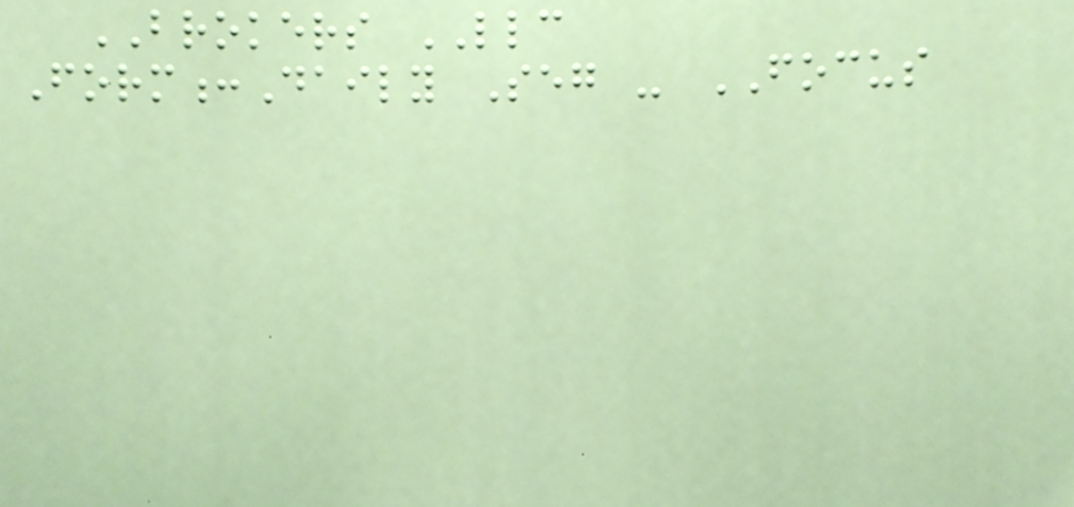BROKERS LLC
Form:Daily Seg - FOCUS
